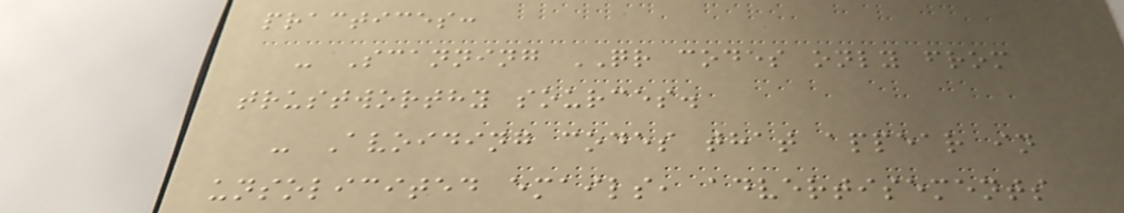practices:
- Scanning QR codes only from
trustworthy sources.
- Avoiding codes that appear in
unsolicited emails, advertisements
